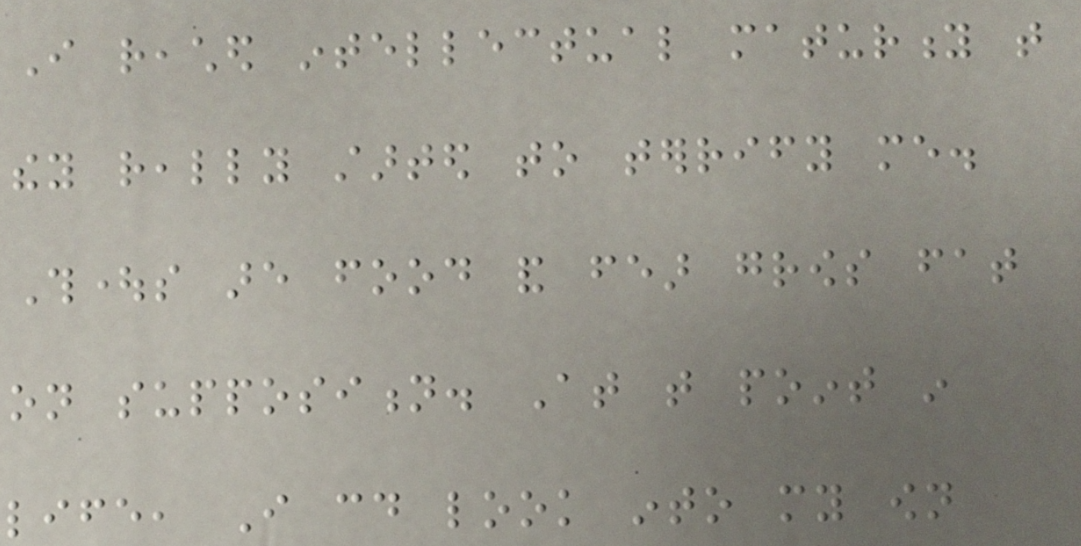I reached intellectual maturity that
they really started to terrify me.
Thoughts are food and fear grows fat
on supposition. At that point in
life, I could look into my own
